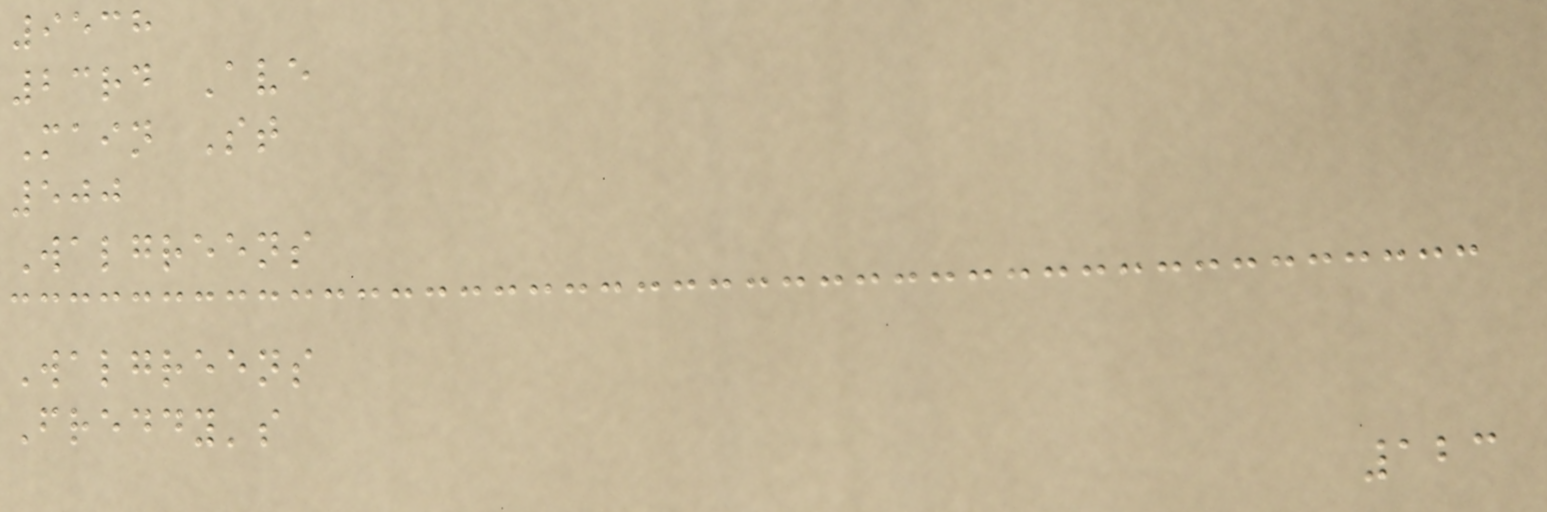9538
23rd Ave
Main St
500
Walgreens
Walgreens
Freddy's
123
